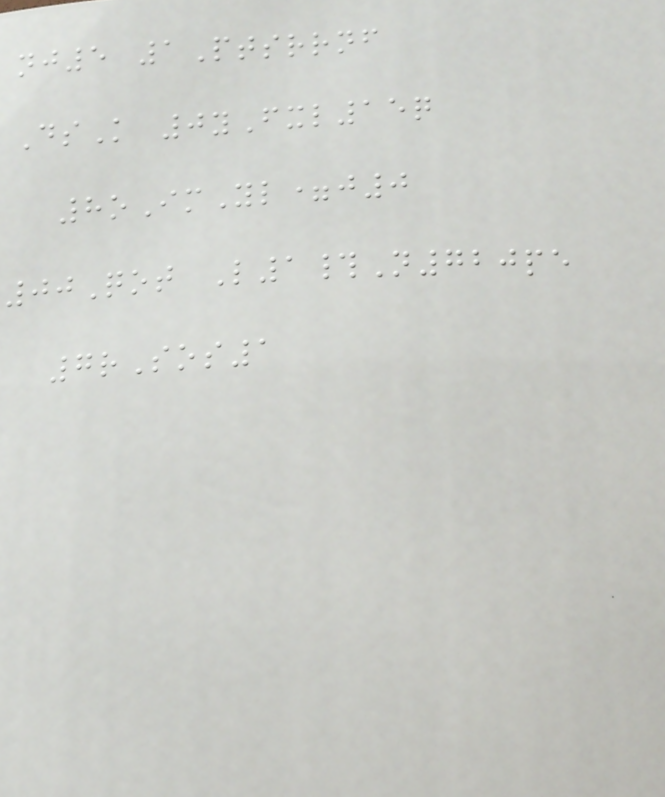nj5 1Ptsrrnf
DsK 0yFxl15q
8oImYl=j0
00Qot L1#N720pe
7rSos1
